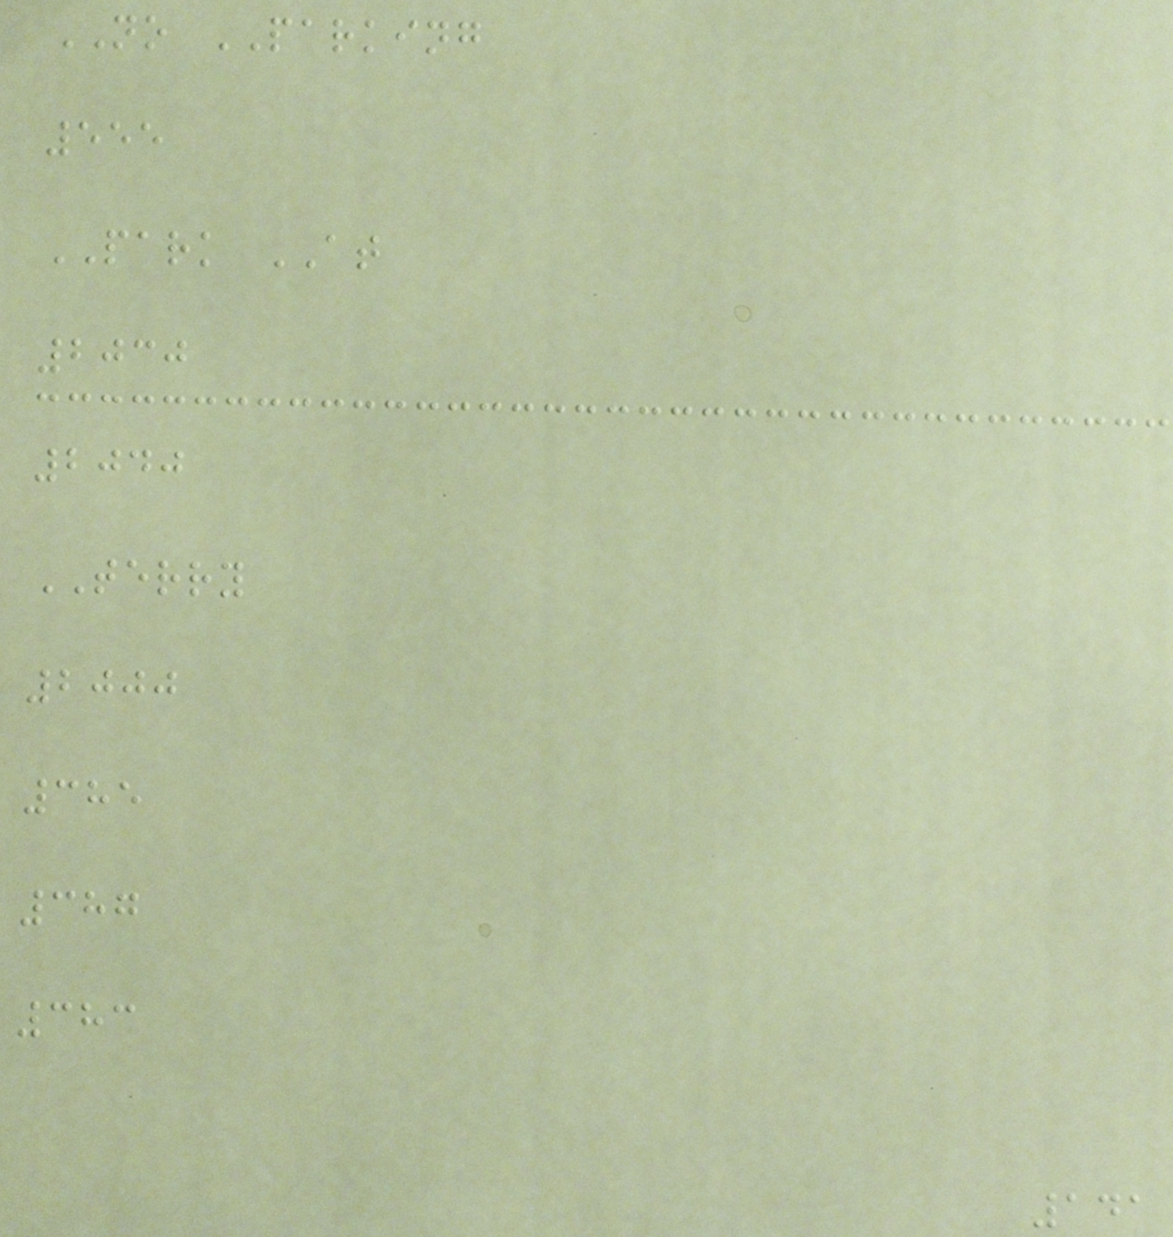NO PARKING
555
PARK AT
2030
2040
TERRY
2000
385
387
383
141
